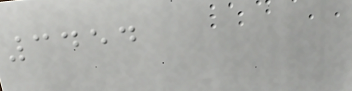3454
